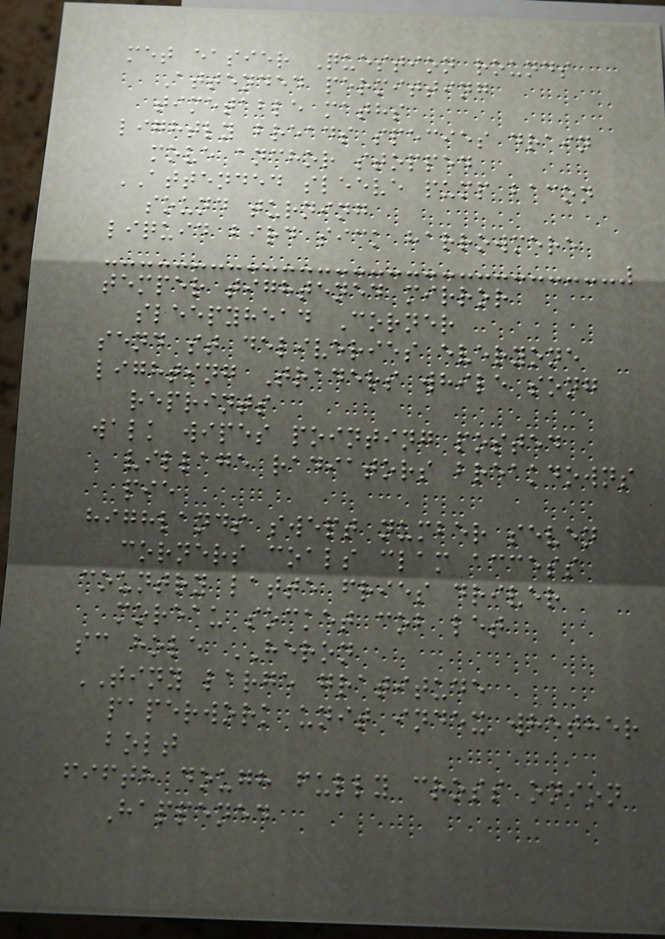met easier Question rounds
Attended permitting
timetable maths
lightly breads species drain
move anchor stopped
ATTENDED sleeve pump bacon
sound turning
liquid bird sick harrowmere
temper tightened mirror
sleepyhead Corner
send st deliveries everyone
lighting Traders while song
reprints
walk wipes pointing posted
village radiators breakdowns
pie
highlands swept number seven
corners coals clam access
country latte fries driver
moreau socket cob let
sc hole HERON
TINY large gratitude
paperwork unit index whether
bolt
fifth dough fully cross onion
Happened
